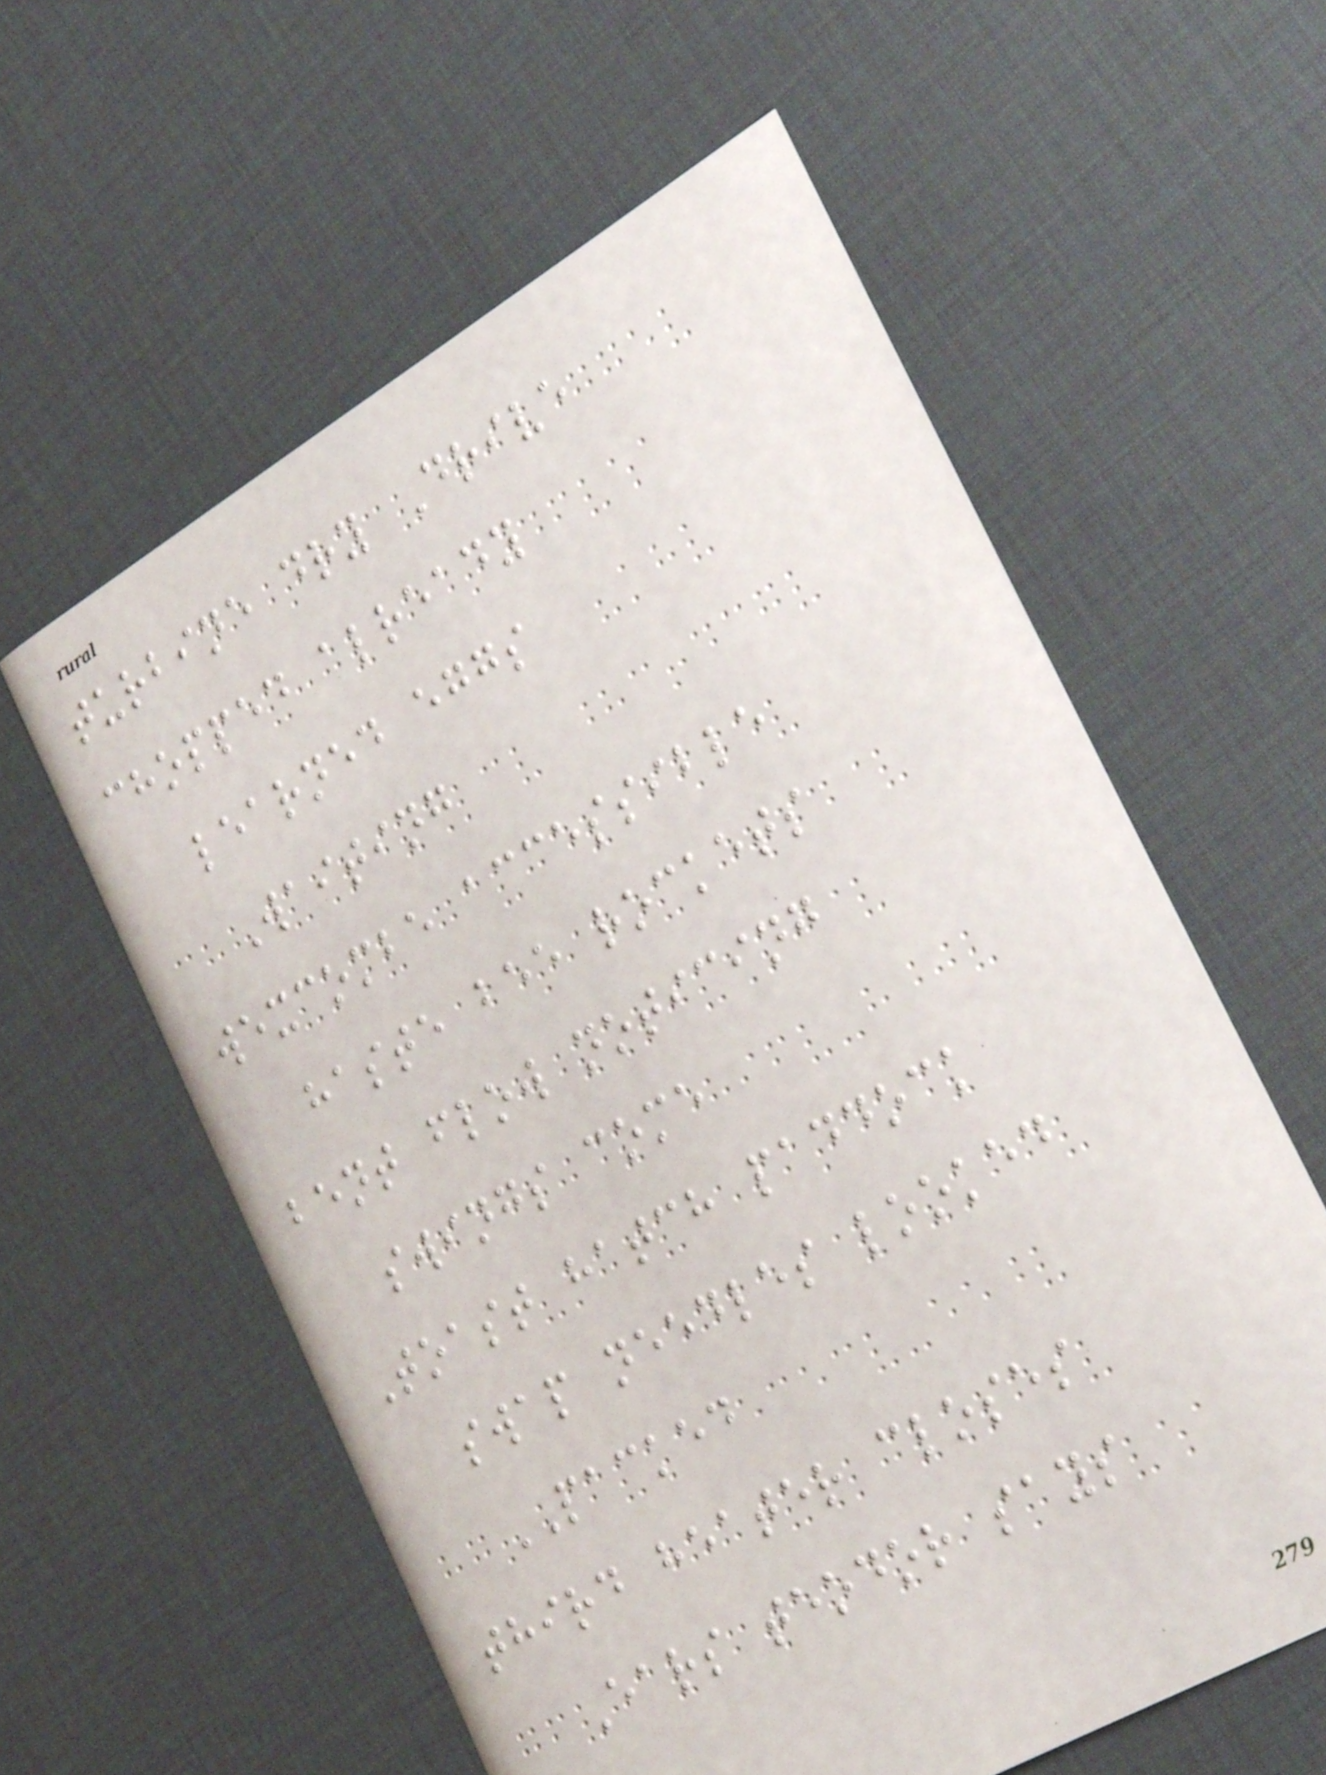turbine dry Drive
chopped already
learned eggs
Waiting
wexcombe accessible
haste bee rockets
bent flow noticing
swings come
Toast hatch paddock
swap needles looked
PACKED
third heater closes
Ears teodor says
